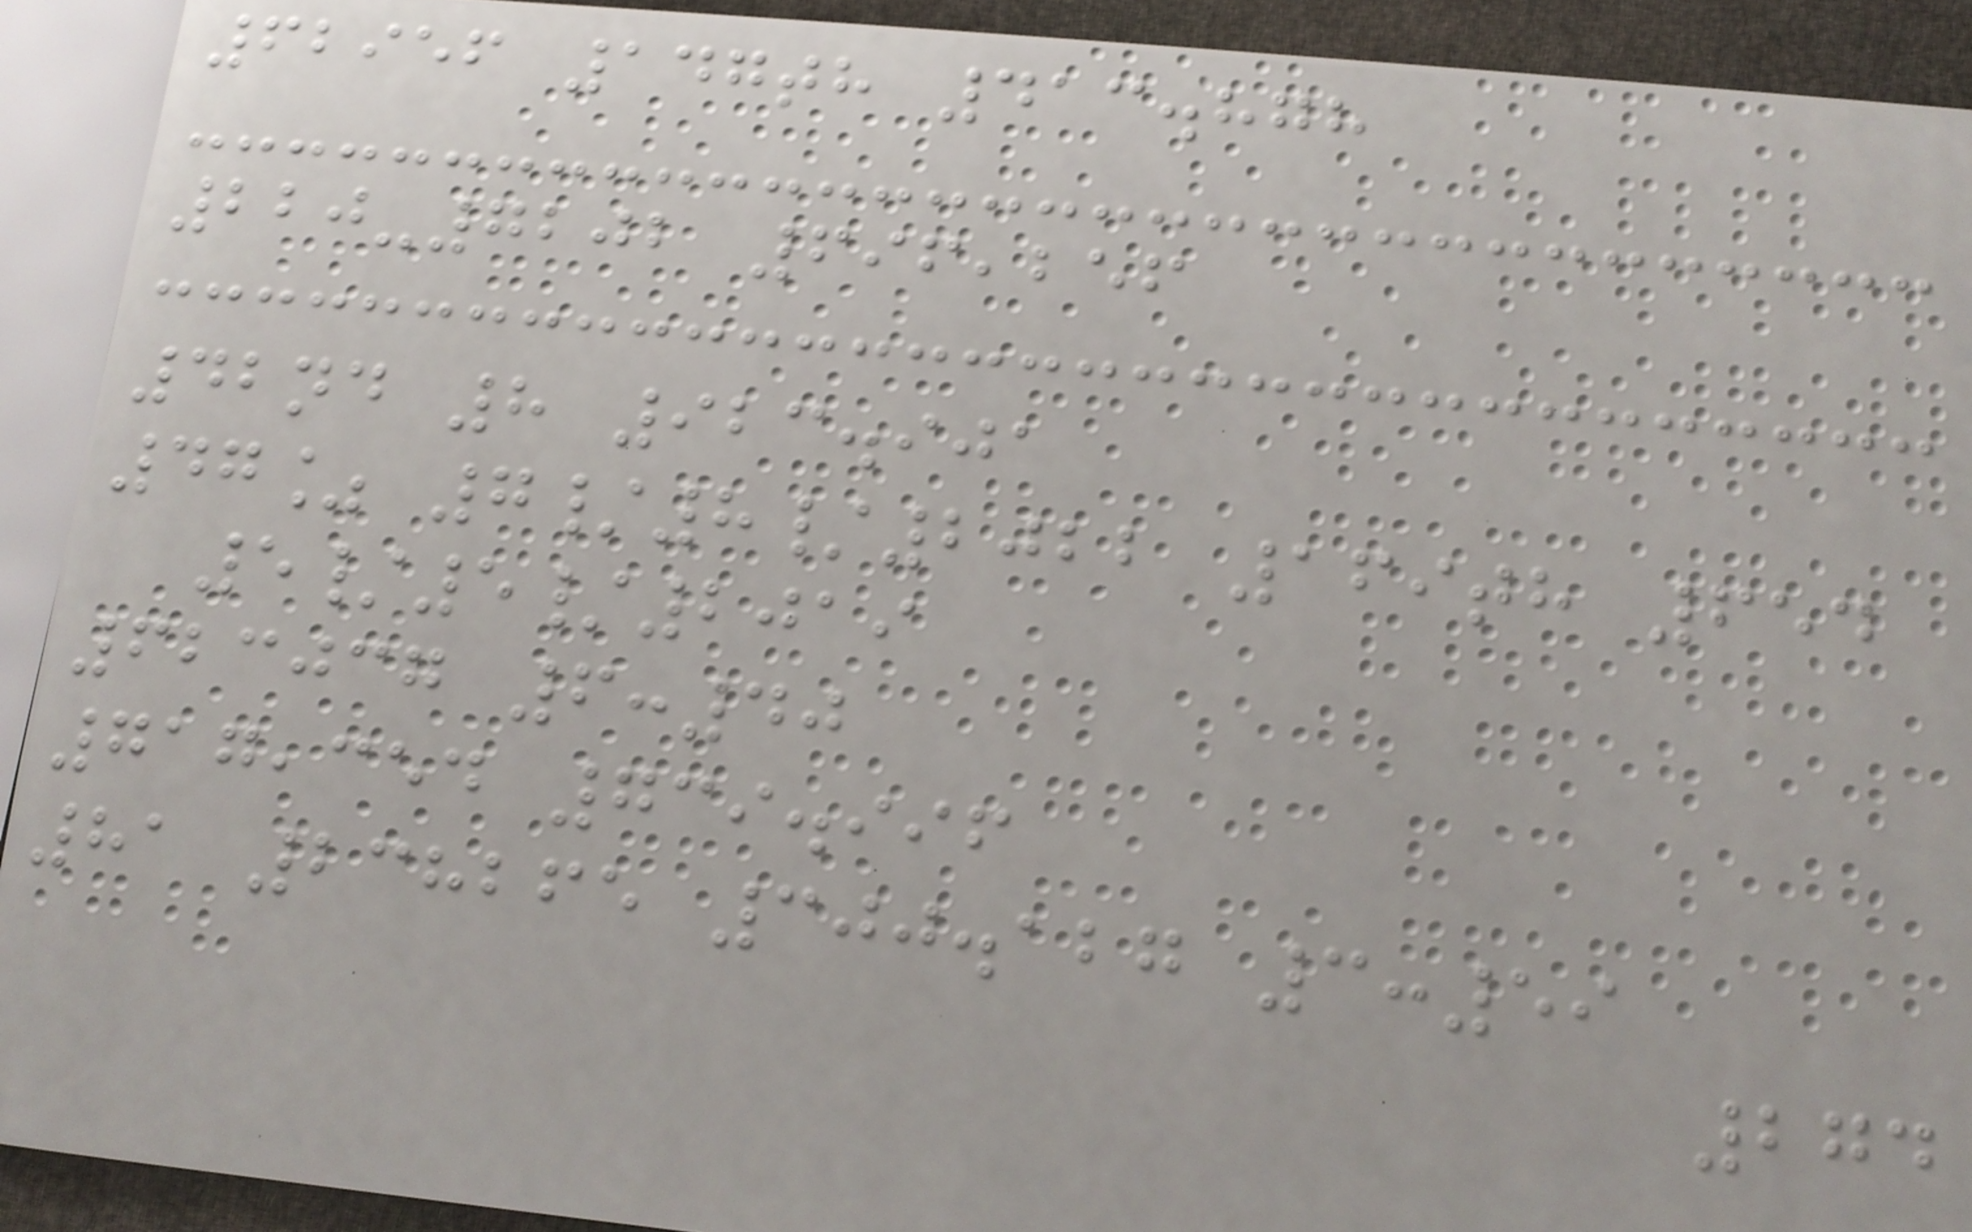62956 147th 413.878
220-7202 696,256
42nd 8 923.901
47% 7/8/2022 169th 654
5/5/2019
623037 6:40
717,354 739.996
81 238265 300.127 3:59
274
